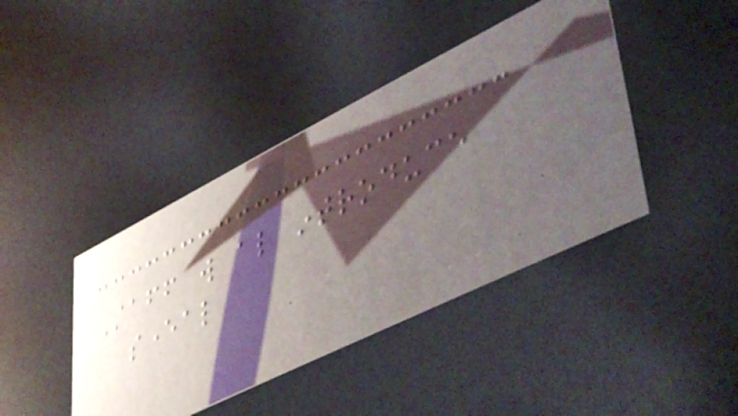Staff will also introduce
several
